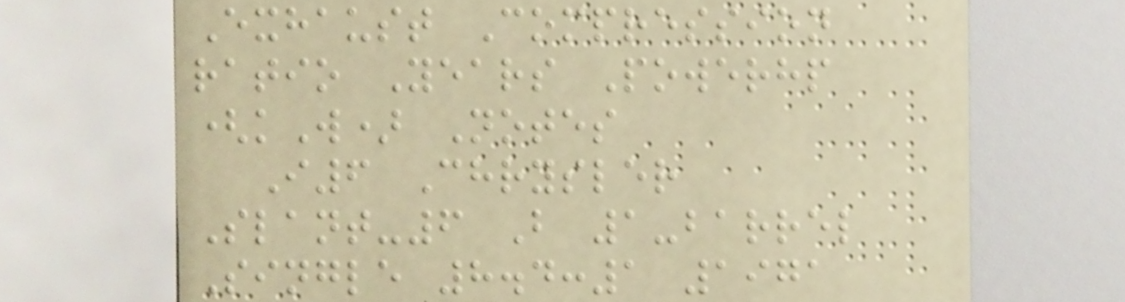Exhaust Compression
ratio Years Powerhp
(kW) Notes
I6 Chrysler
Slant-6 B 1-barrel
Single 8.4:1 1971
